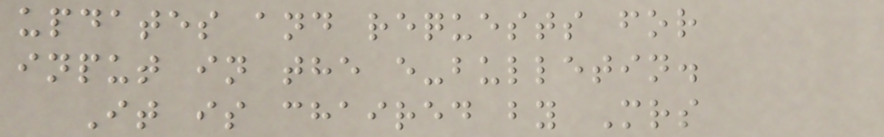updates and requests for
input in the e-bulletin.
It is chaired by Mrs
